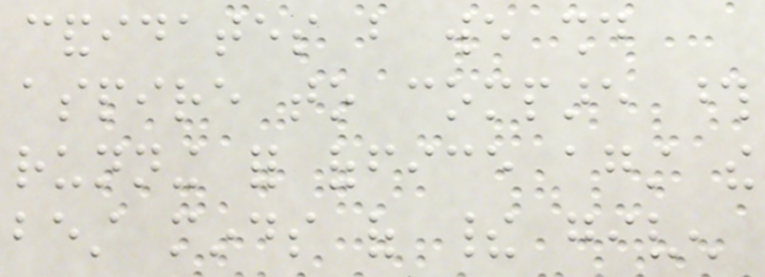candidates but we should
aspire to compare those
running for office against the
best minds of their given
